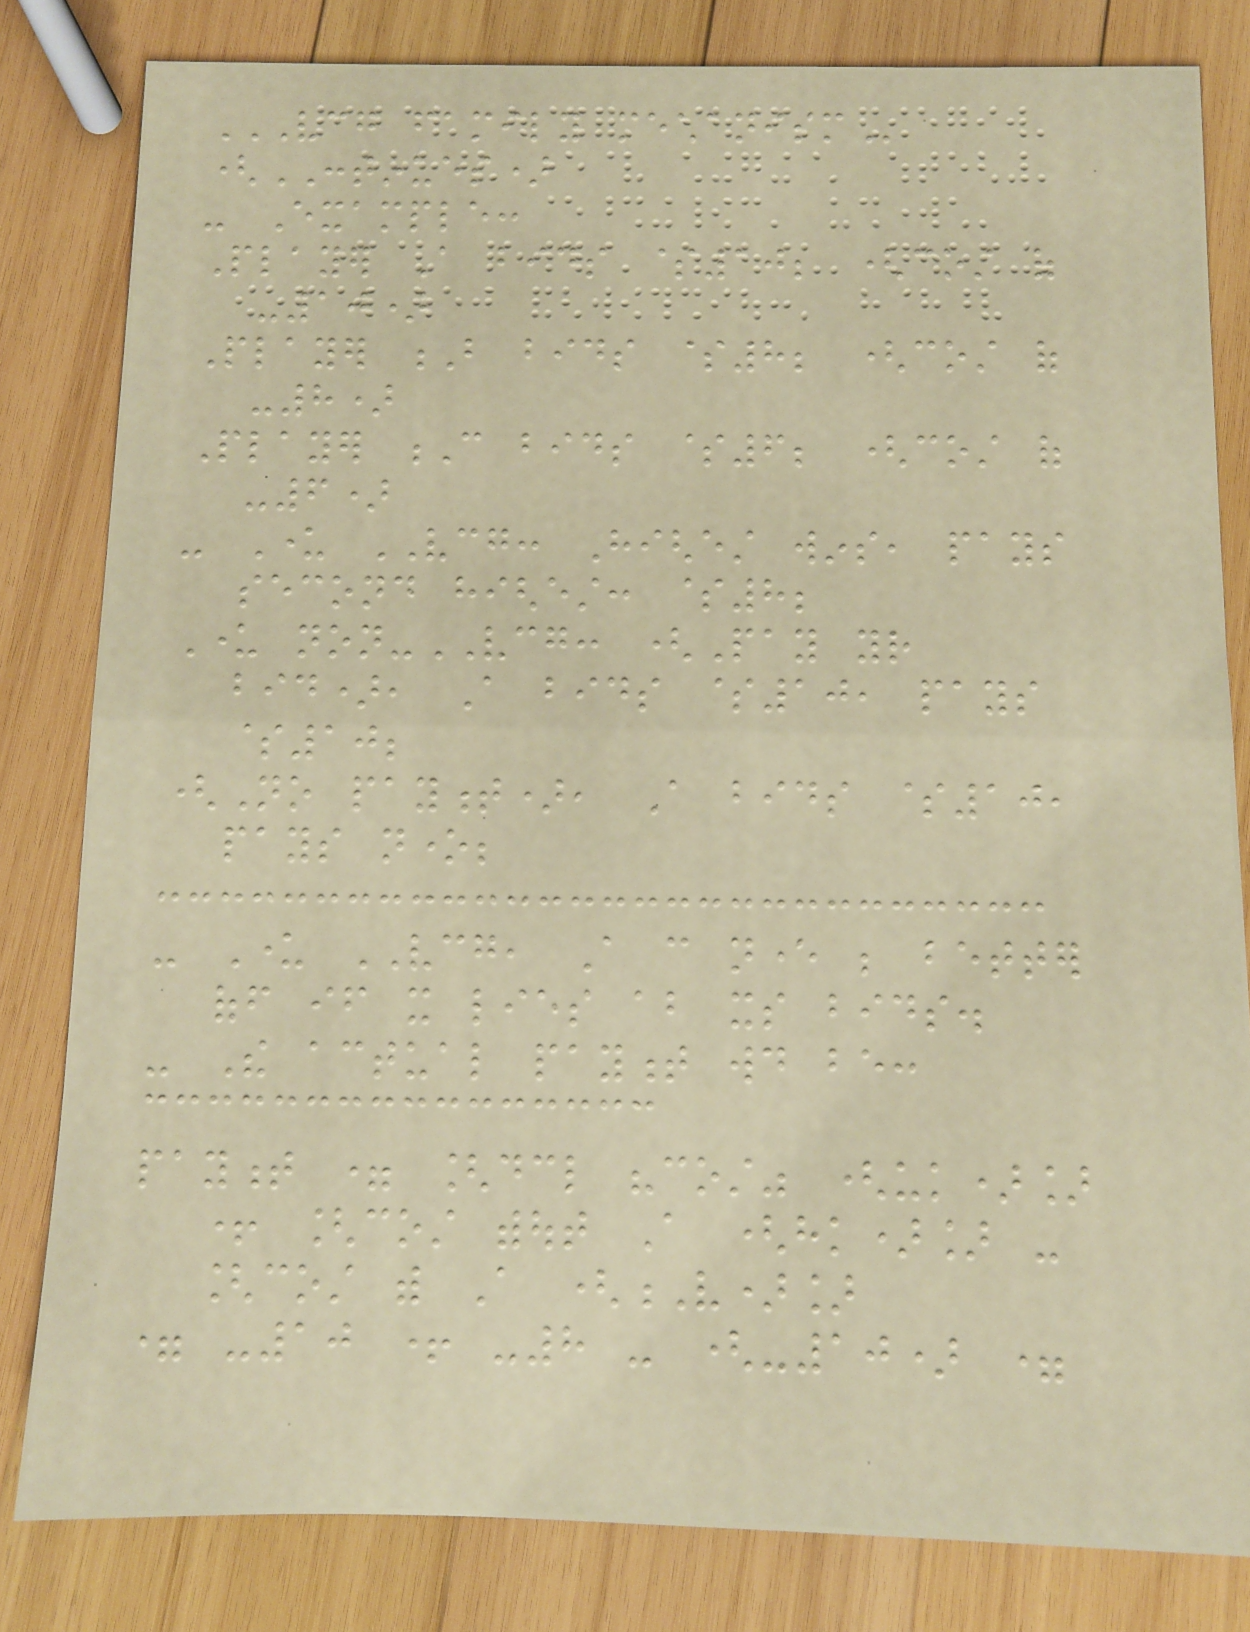VCG FAMILY MECHANISM
(CONTINUES)
- Example:
Player A bids $10; (cost of
-10)
Player B bids $8; (cost of
-8)
Player C bids $6; (cost of
-6)
- Under VCG: Highest wins, pays
second highest: $8;
Under non-VCG: (Pay your
bid), A bids $10, pays
$10;
(No payment), A bids $10,
pays none;
- Under VCG, A can never be better
off if it lies about its bids.
- The actual payment would be:
payment = [declare "cost" (uk)]
+ [cost without A (hk)] -
[cost with A (V)]
= -10 + -8 - (-10) =
